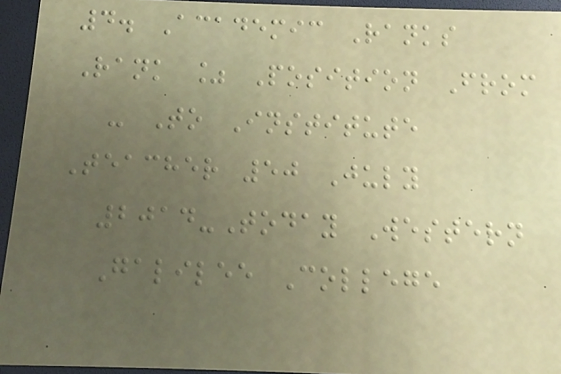4. Academic Ranks
Rank % Position From
- To Institute
Teacher 50 July
2014-Today Western
Galilee College
